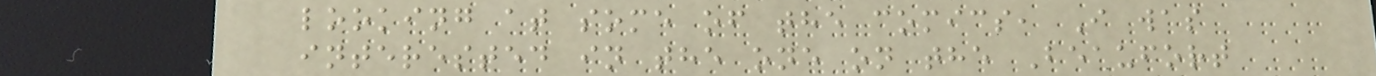looking at some of the comics, I was
interested in the one on the Beaufort
